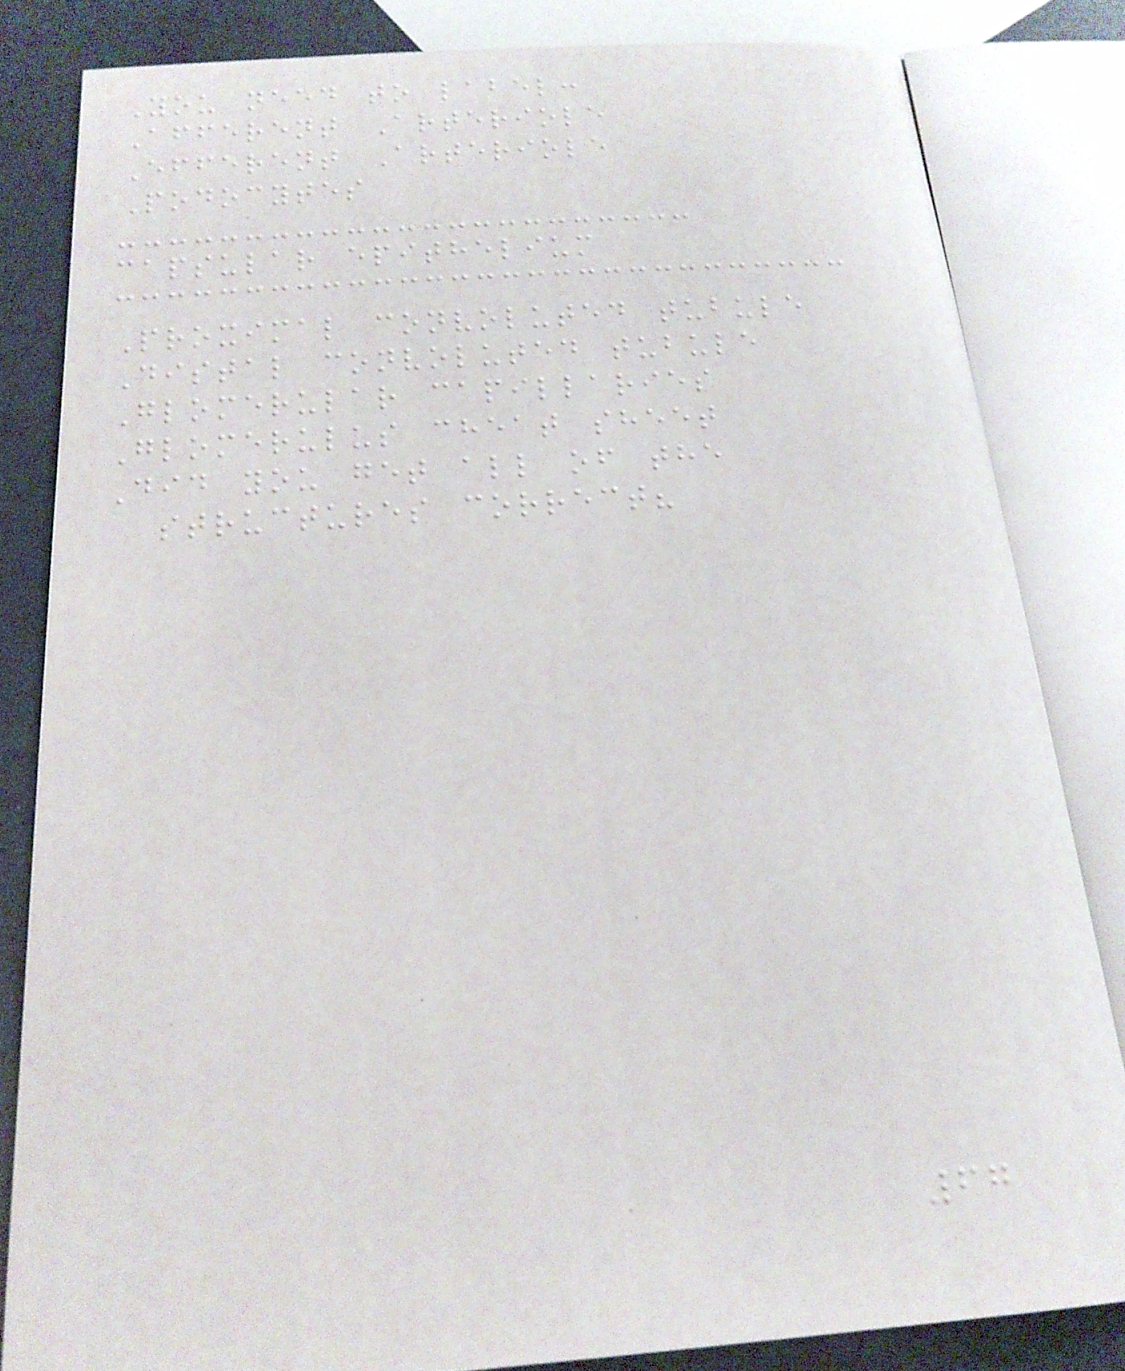You need to label:
Afferent Arteriole
Efferent Arteriole
Podocytes
capsular epithelium
Proximal convoluted tubule
Distal convoluted tubule
Glomerular capillaries
Glomerulus cheat sheet
Did you get all of the
structures correct?
67
